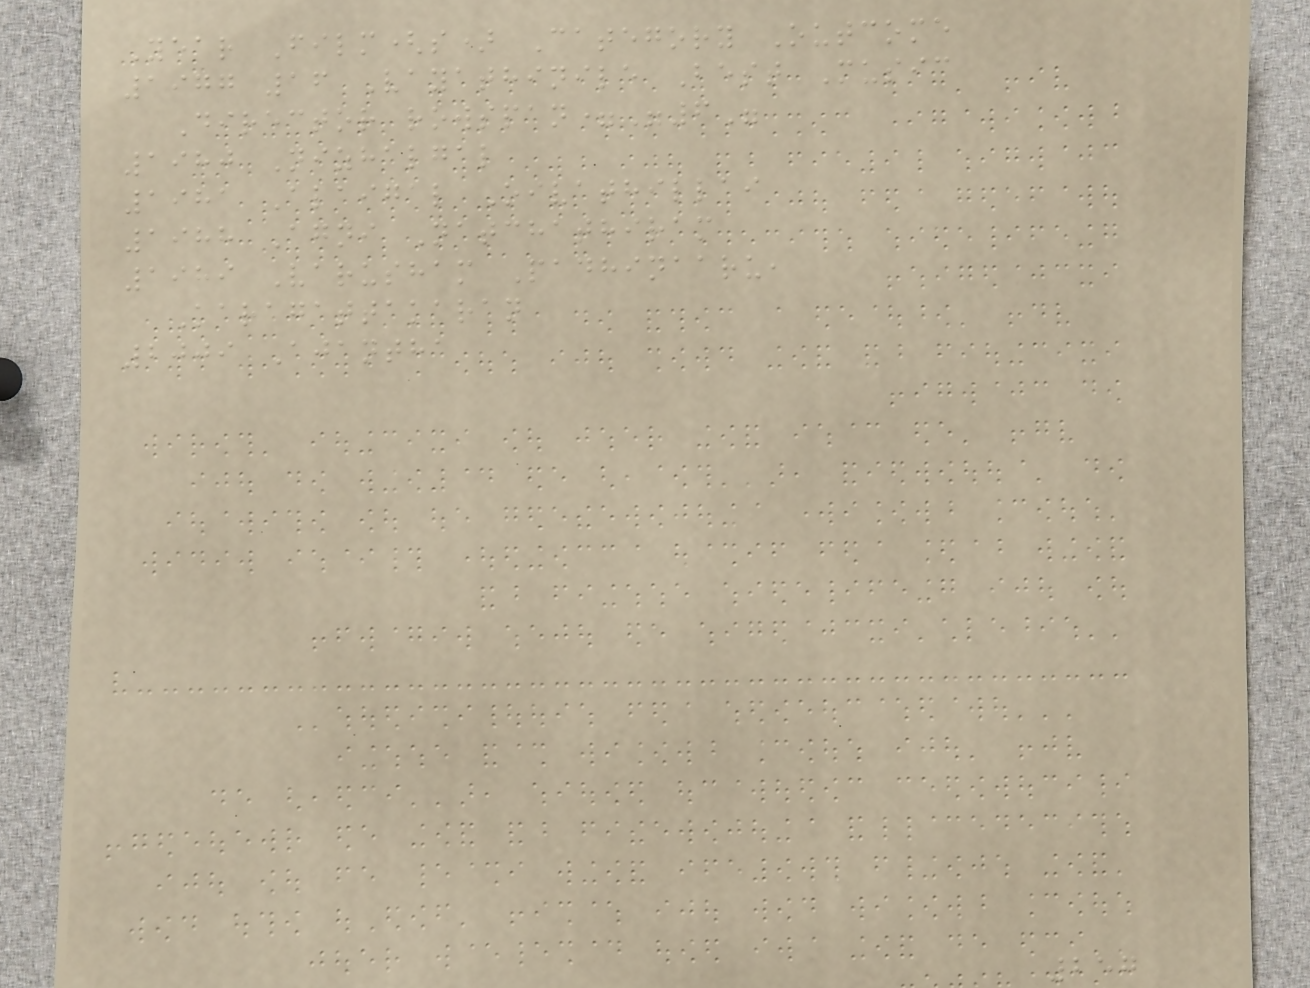Year Film(s) Category Outcome
1977 16 Vayathinile Best Music
Director rowspan="6"
1980 Nizhalgal
1981 Alaigal Oivathillai
1988 Agni Natchathiram
1989 Varusham Padhinaaru,
Karagattakaran
2009 Ajantha
257
